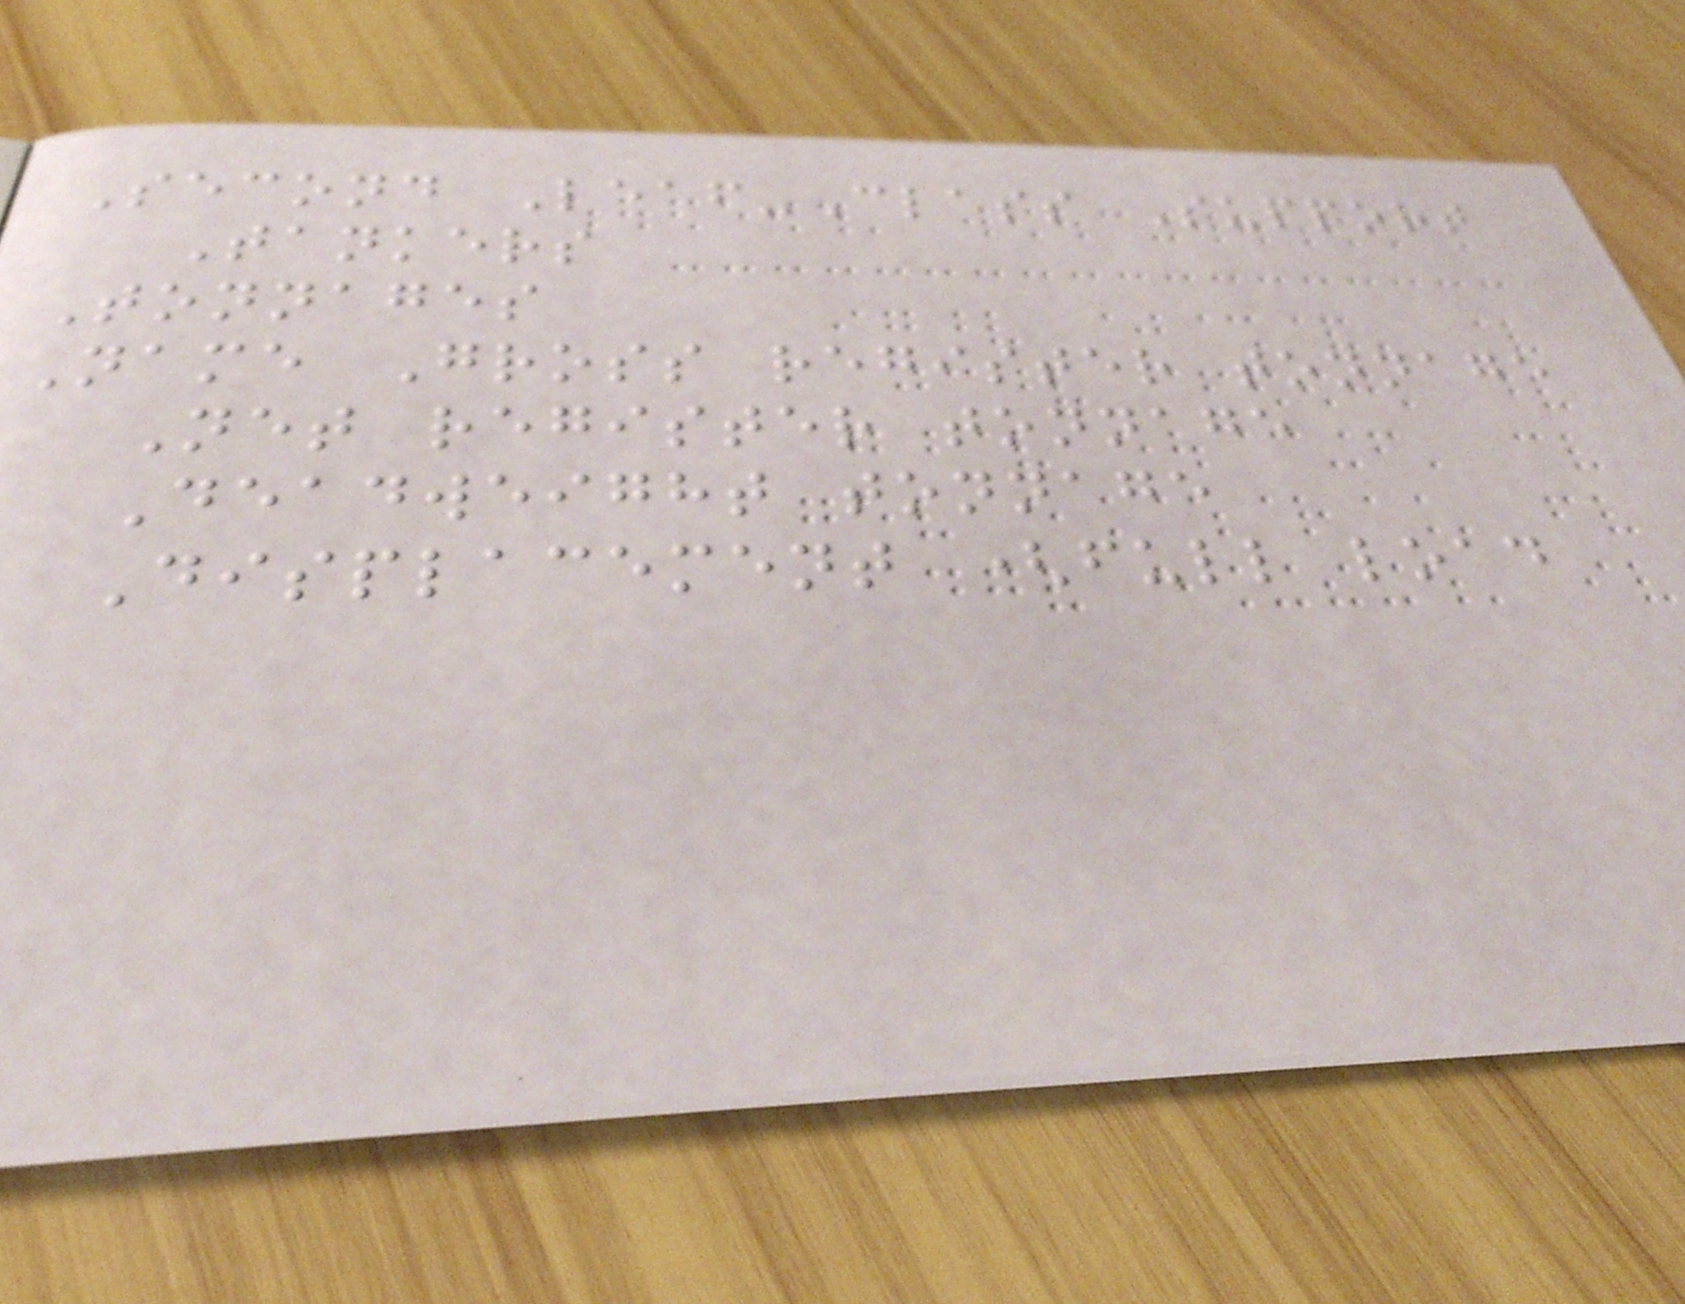Second Leaf-Class Support
Tankers
Tonnages
Name Gross register tonnage
Net register tonnage
Deadweight tonnage
Displacement (full load
